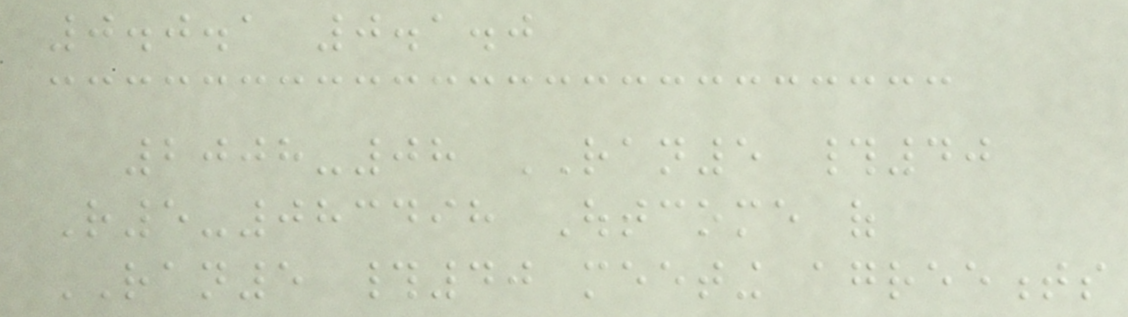0.0.1 0.1.0
2008-08 RAN5 #40
R5-083498 Outcome of
RAN5 #40 meeting agreements
